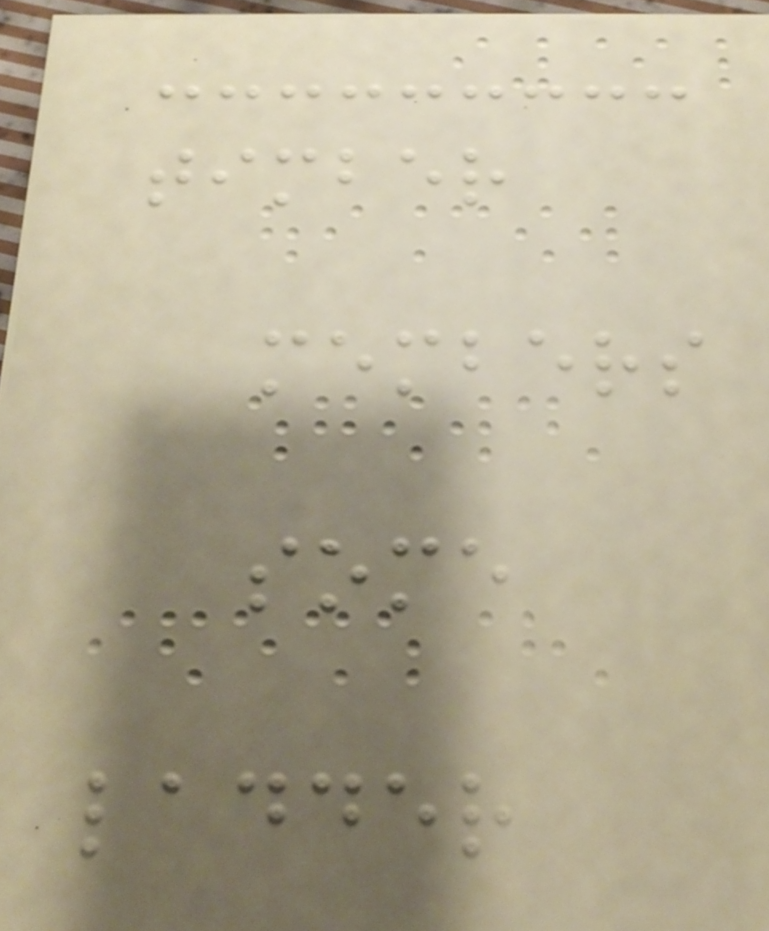timber
members
some
ladder
